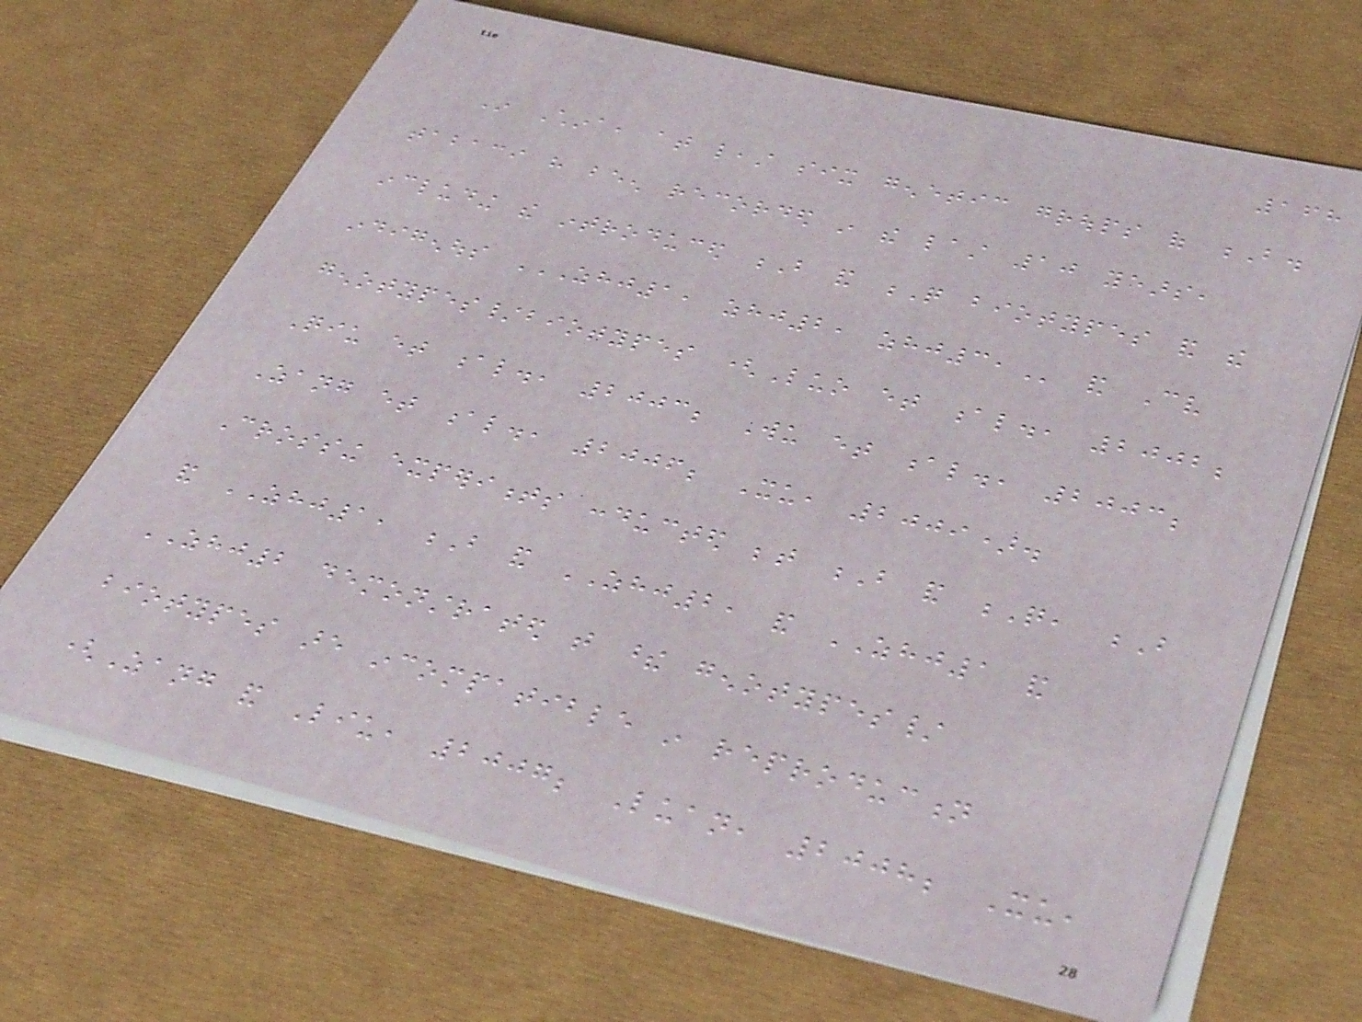168
In China, at least six genetic groups of B.
tabaci have been recorded in the last 10 years,
including the introduced B and Q biotypes and the
indigenous ZHJ1, ZHJ2, ZHJ3, and Cv
genotypes/biotypes (Luo et al., 2002;
Qiu et al., 2003; Wu et al., 2003;
Zang et al., 2006; Xu, 2009).
Crossing experiments conducted between B and Q, B
and ZHJ1, B and ZHJ2, and ZHJ1 and
ZHJ2 demonstrated that these genotypes/
biotypes are incompatible in reproduction
(Zang and Liu, 2007; Luan, 2008; Xu,
